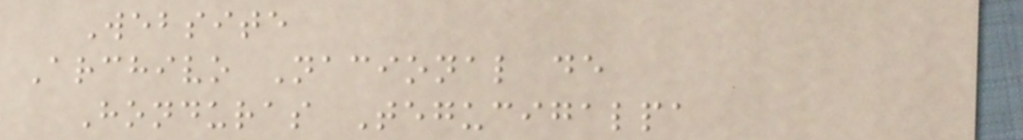Website
Archivo Nacional de
Honduras Tegucigalpa
